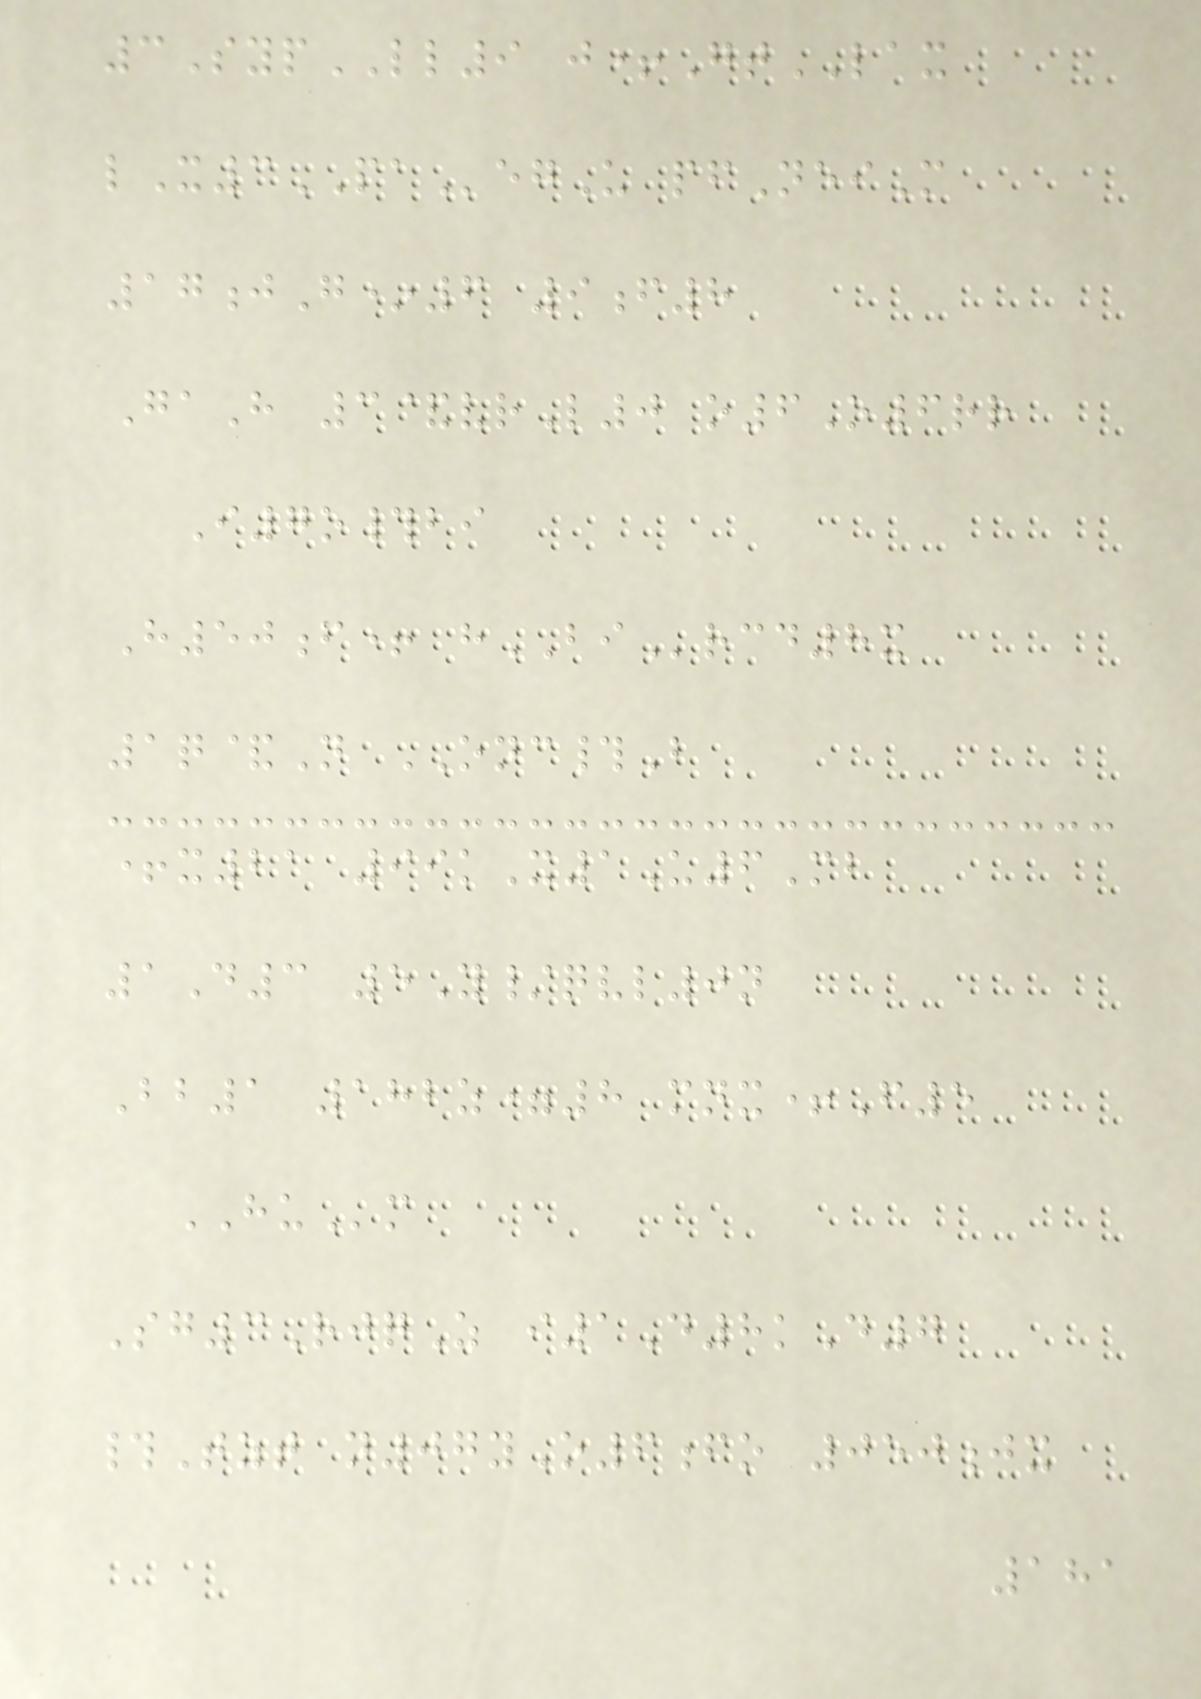3SypLL9 j+GtLAX
lX3PAegU pfNeiM
17jG*6 9f8
GaH 3&vrL0 o6O6rr
I7o#bi
H50f+ hBIrcd8x
1q&N ONC#B
+x21 99kX1U6Mb
1D3 5Y/qvl0n
Bb1 182z=8 mnx+F5
HUm
Sg3RjqZ i1D8kD7
#Tzt n07yO6fo 050jx
181
